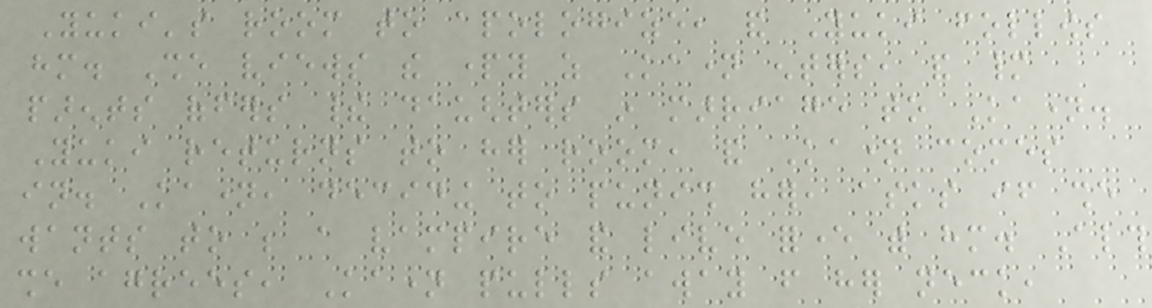Yuki's room to apologize, and Yuki follows
him. She views the party as Kaname enters, and many
parents offers their daughters in marriage to Kaname.
Yuki returns to her room, and Kaname comes
in. Kaname, deciding to punish her, asks if she
wants to be a vampire and live forever with him. Although
she agrees, Kaname pulls away from her neck,
